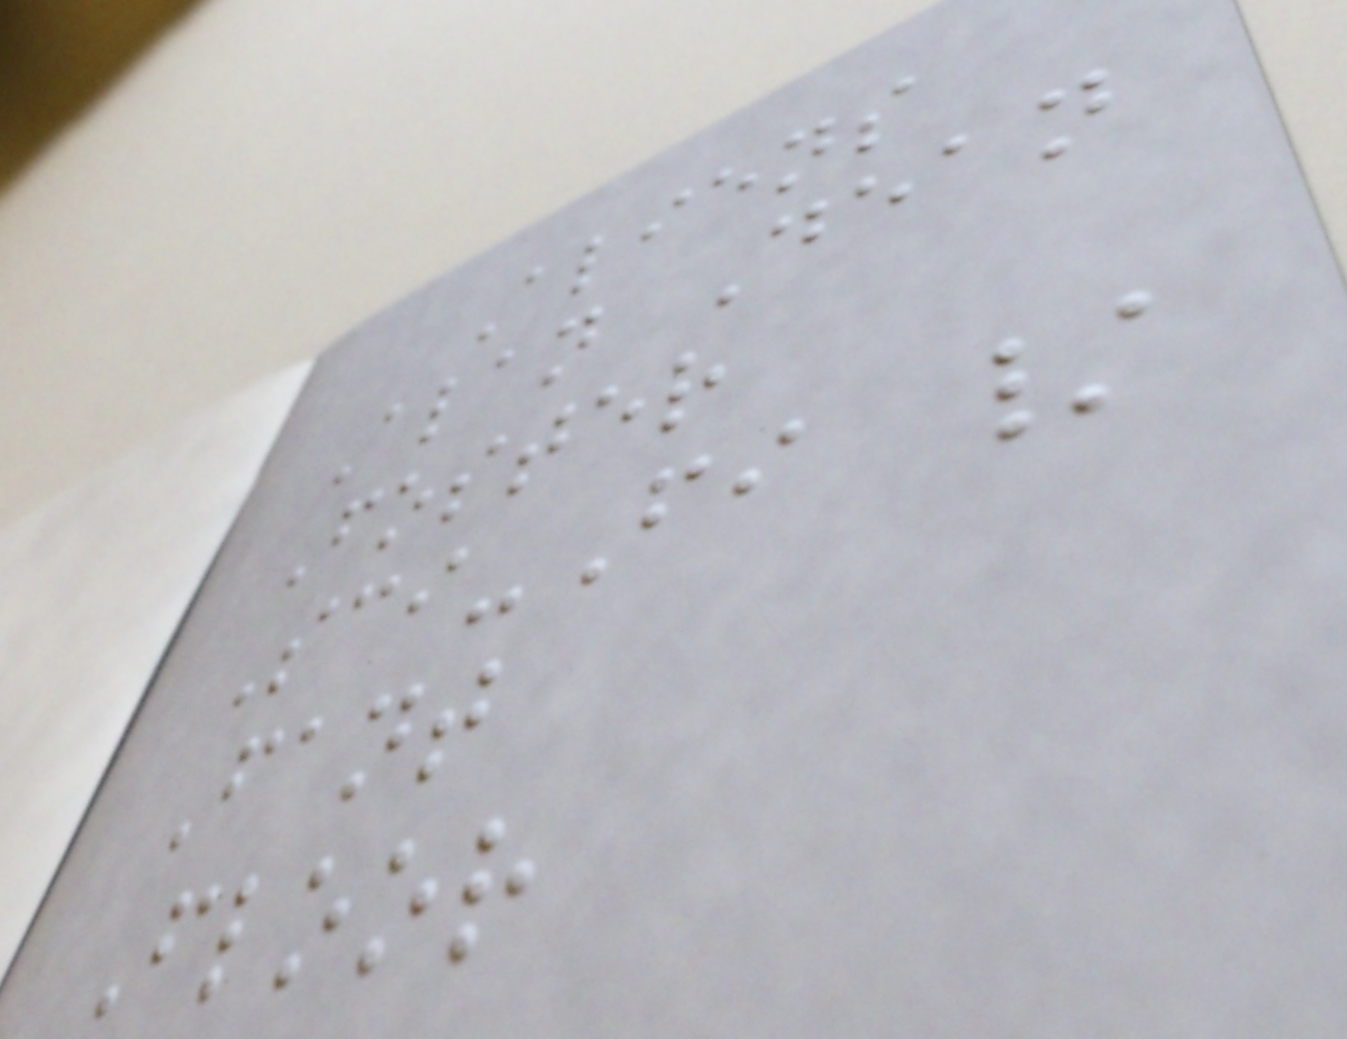Aliens
Alan Dean
Foster
Sci-Fi /
Fant
Floor
